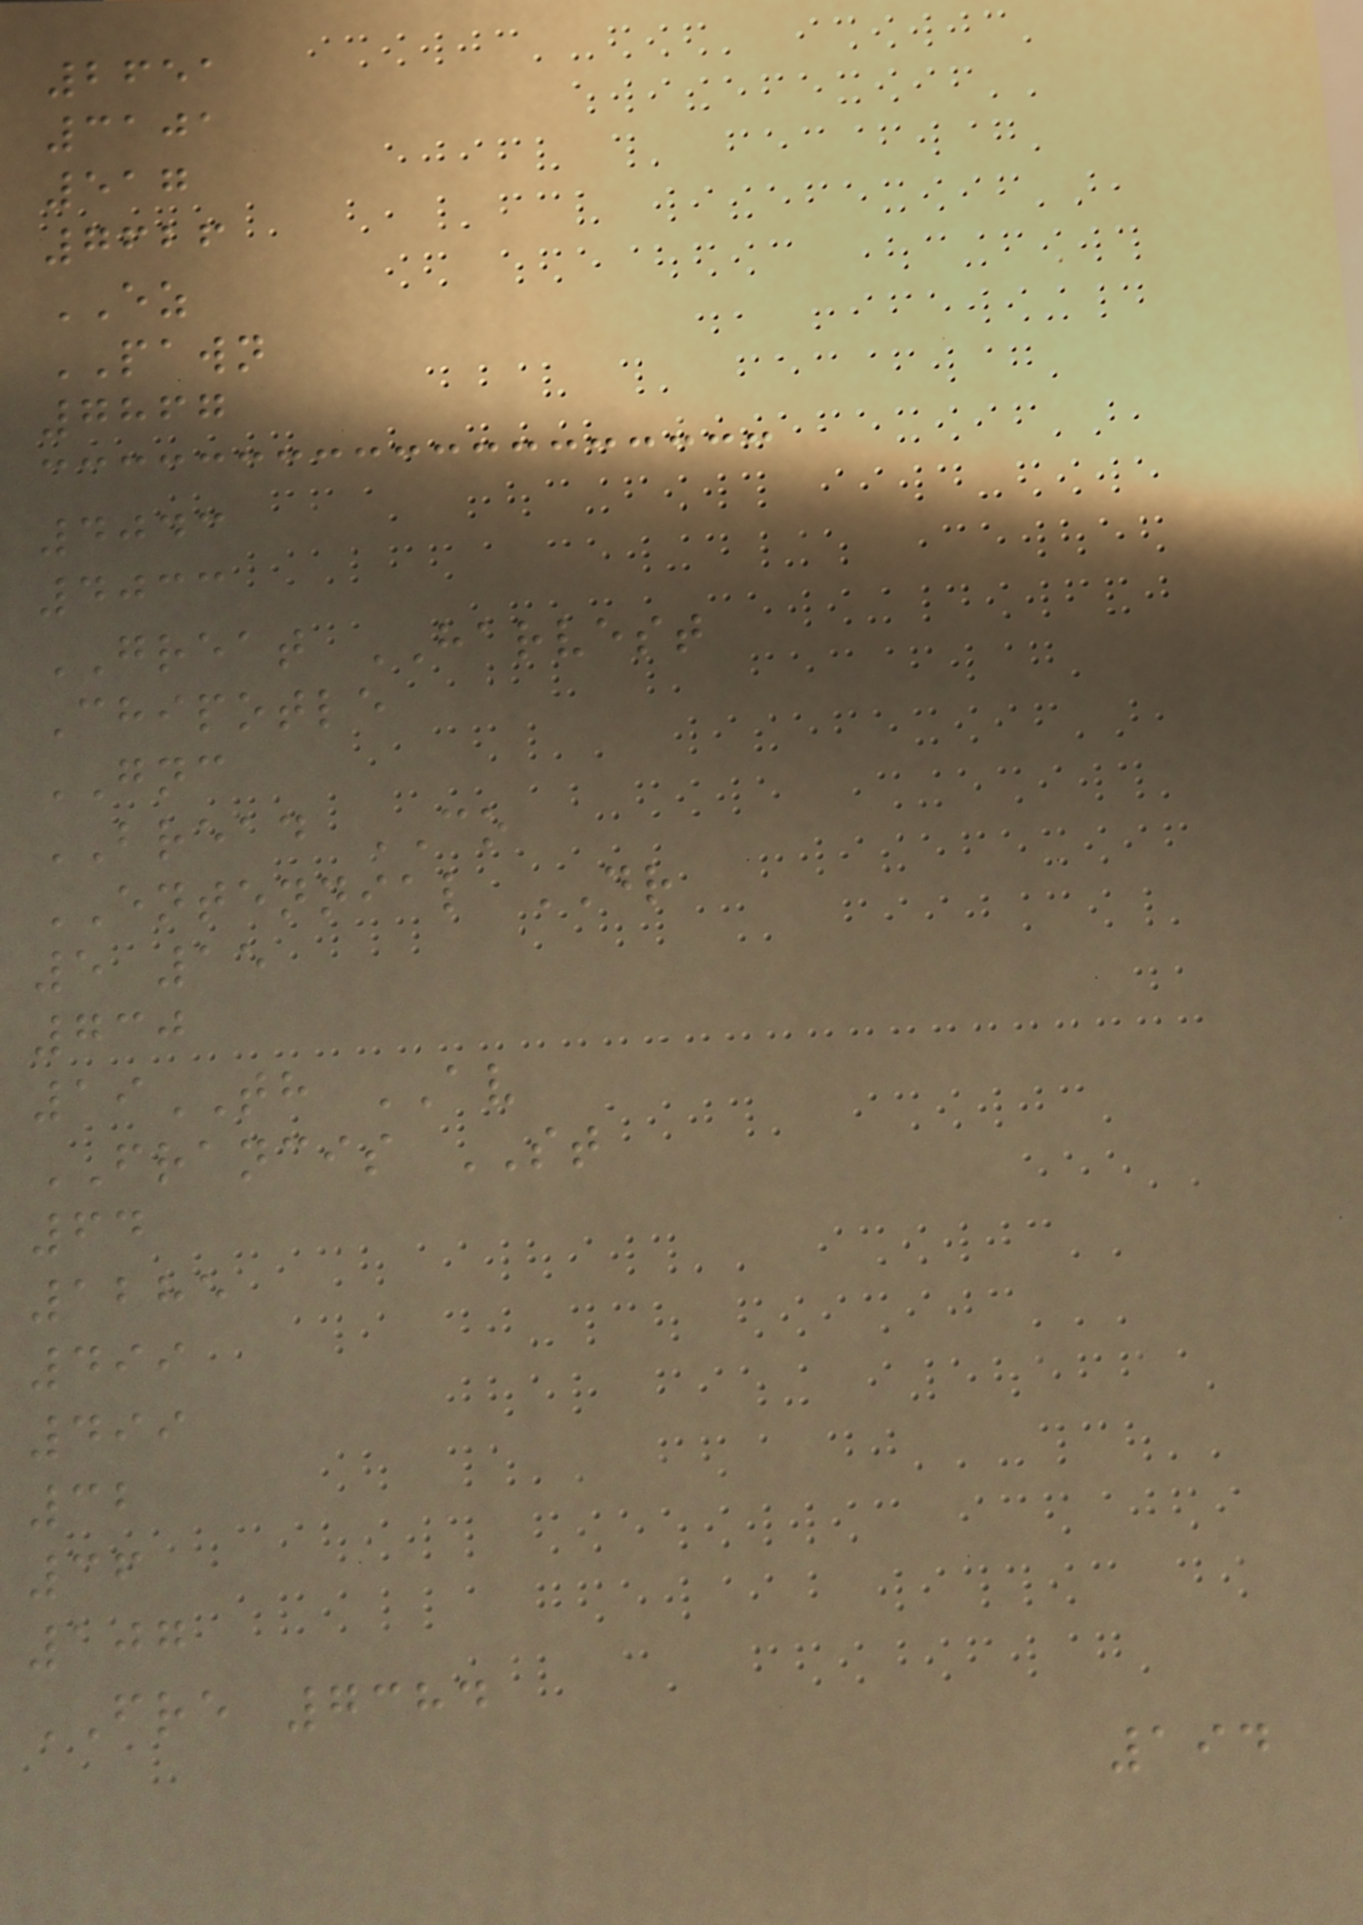2651
3101
517
7626
EZ
PAWN
7867
4043
4033
GREAT HARVEST
Chipotle
GNC
BREAD CO
ENTENNIAL DR
5 15
730
19TH AV
FRANCIS ST
64
1285
499
499
32
36
107
FRE 7384
194
